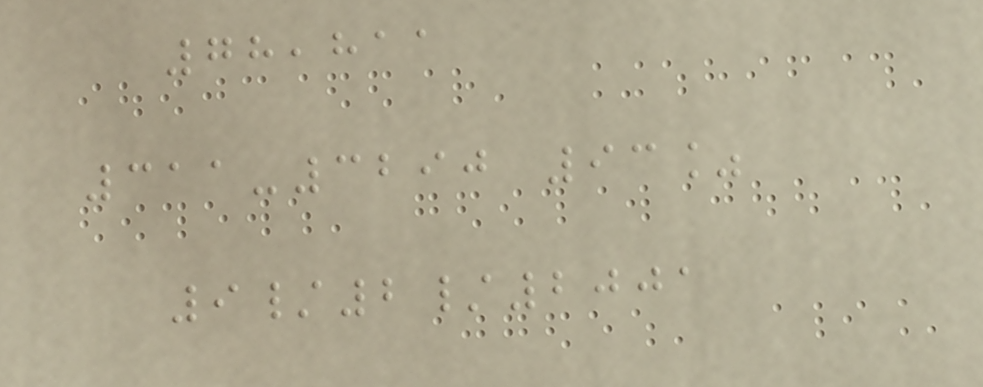78,811
311-3290 93%
9/2/2001
